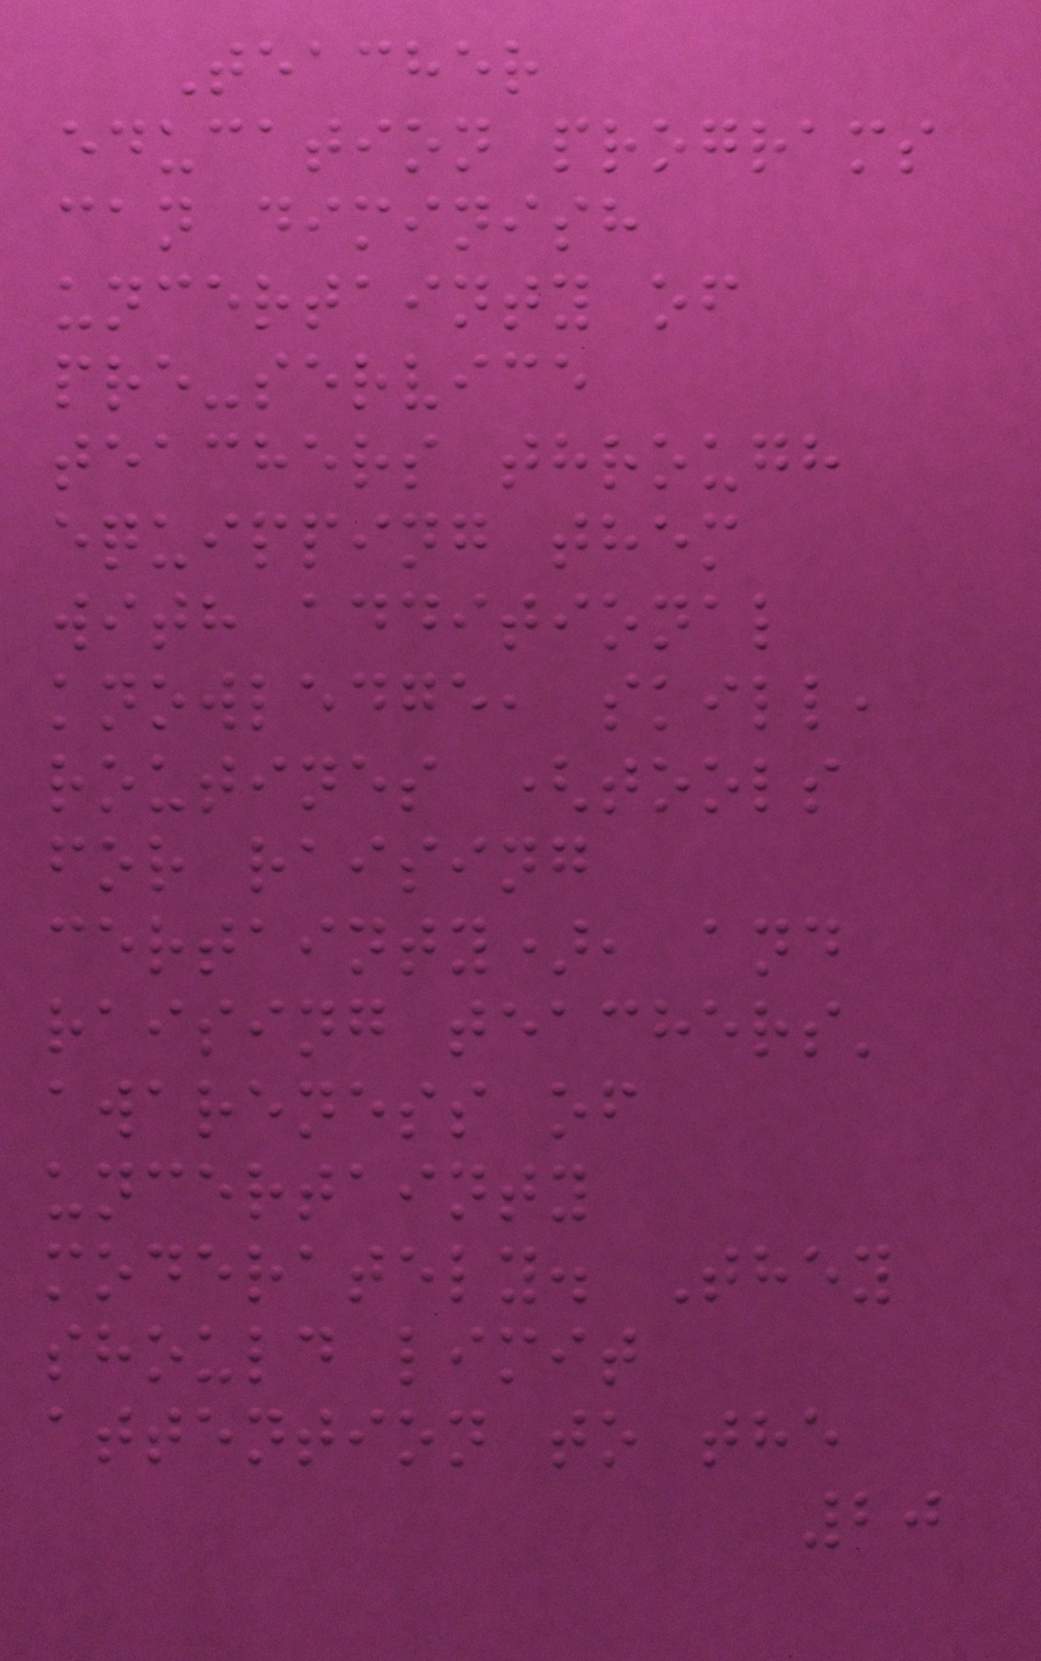Teacher
education programs
can diminish
uncertainty of
pre-service
teachers through
equipping them
with additional
knowledge, skill,
routines (tools
for raising
certainty), and
raising teachers'
awareness of
uncertainty
moderately. They
should limit
attention to the
20
